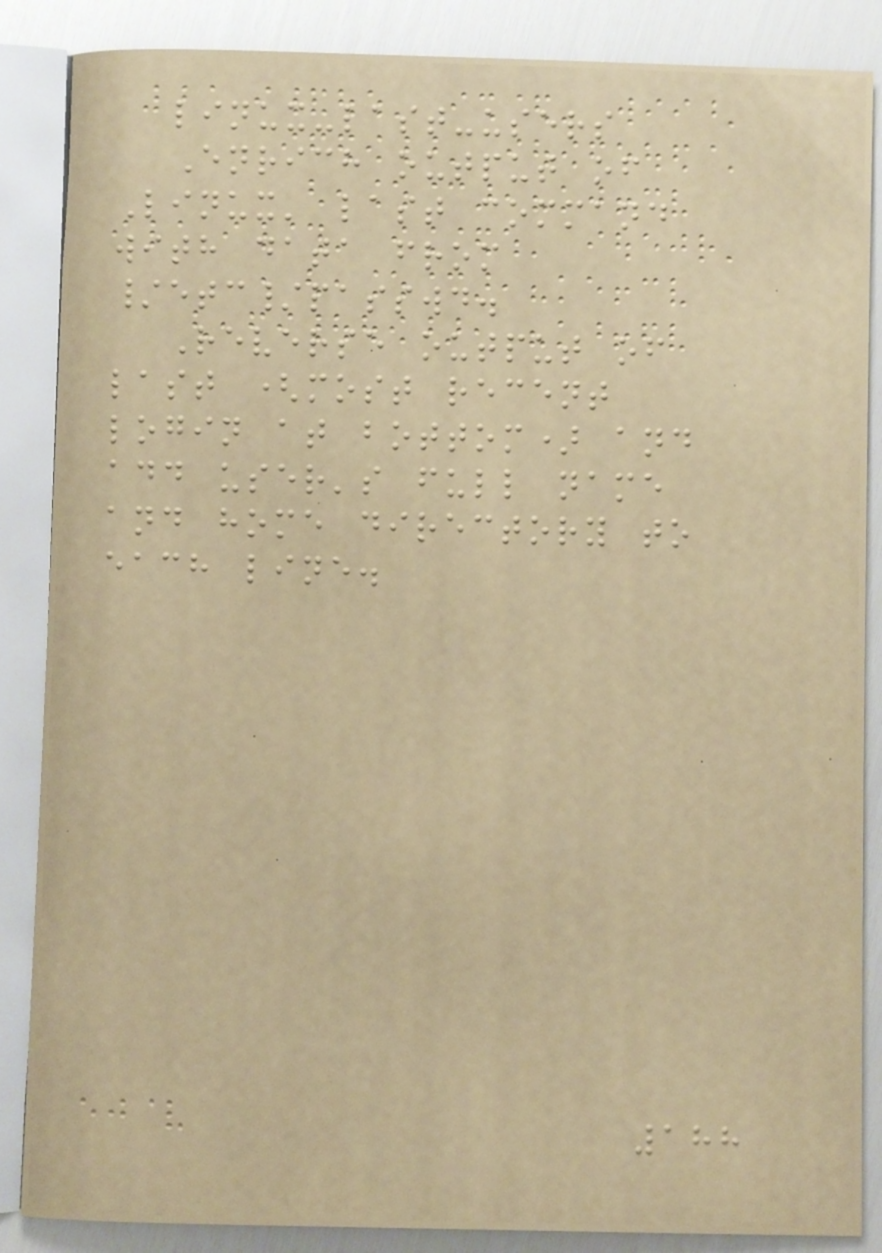linux-last-users
Enrich output of
Linux' last command
with data from
/etc/passwd.
Reverse output of
last (most recent
login at bottom) and
add user's full name
and home directory to
each line.
188
